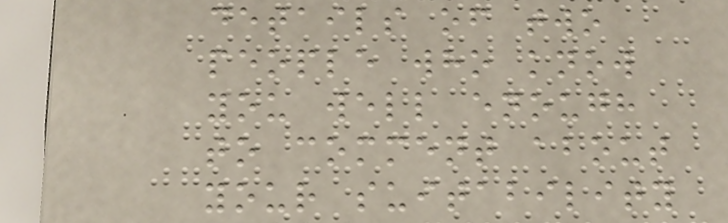details of two
people who know
you well enough
to comment about
your suitability
